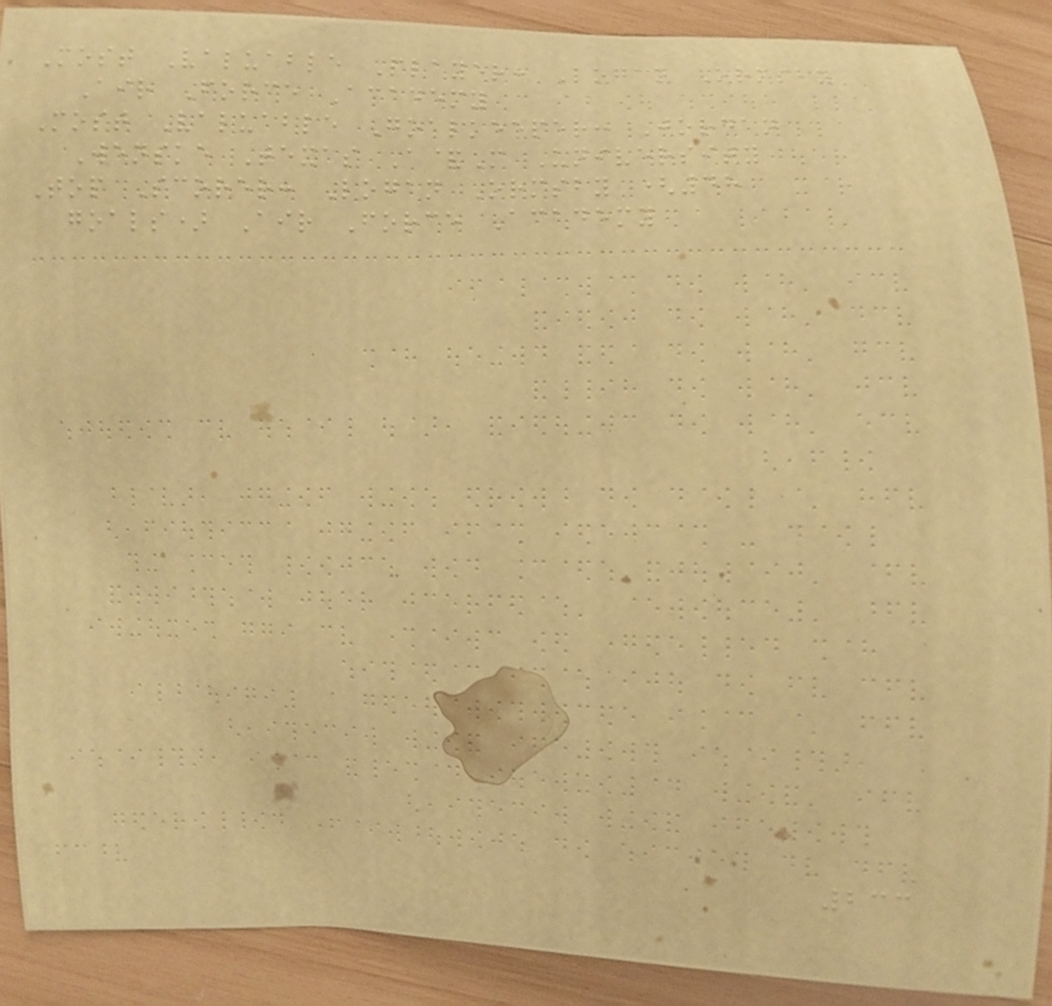Most Valuable Player: Logan Ormsby
Air Force Academy
Most Valuable Goalkeeper: Jordan
Wenske Texas A&M University
Top Scorer: Logan Ormsby (48
goals) Air Force Academy
233
